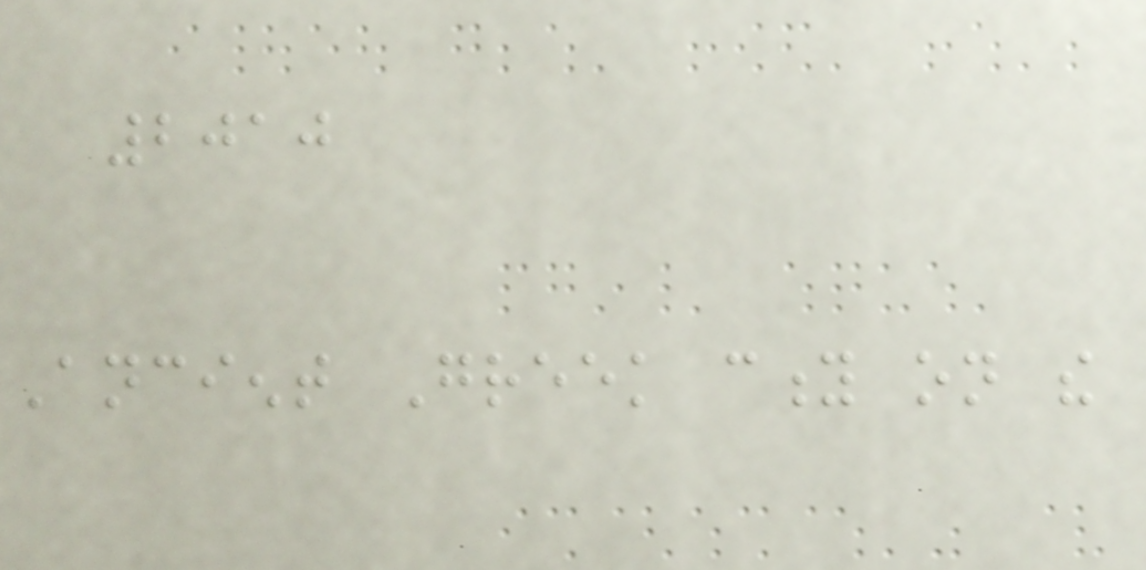2010
Ancient Greek city on the
